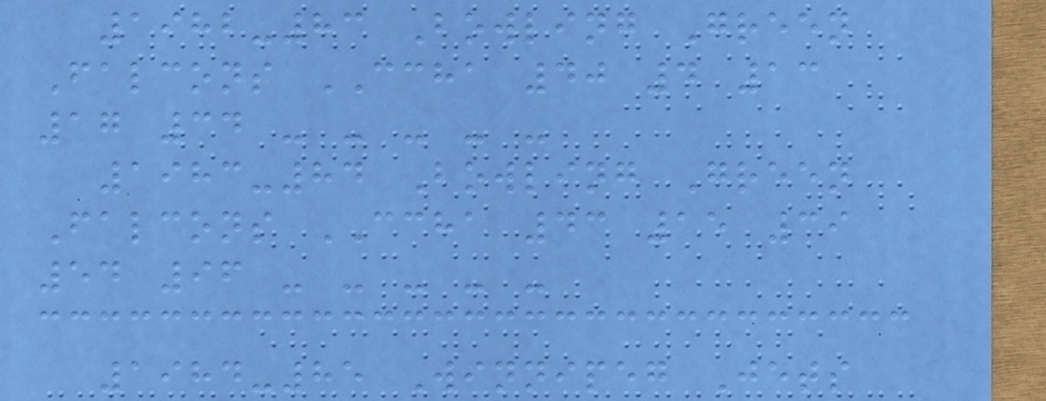1982-83 Bowling Green
Falcons CCHA 40 4 13
17 34 - - - - -
1983-84 Bowling Green
Falcons CCHA 43 15 39
54 96 - - - - -
1984-85 Winnipeg Jets
